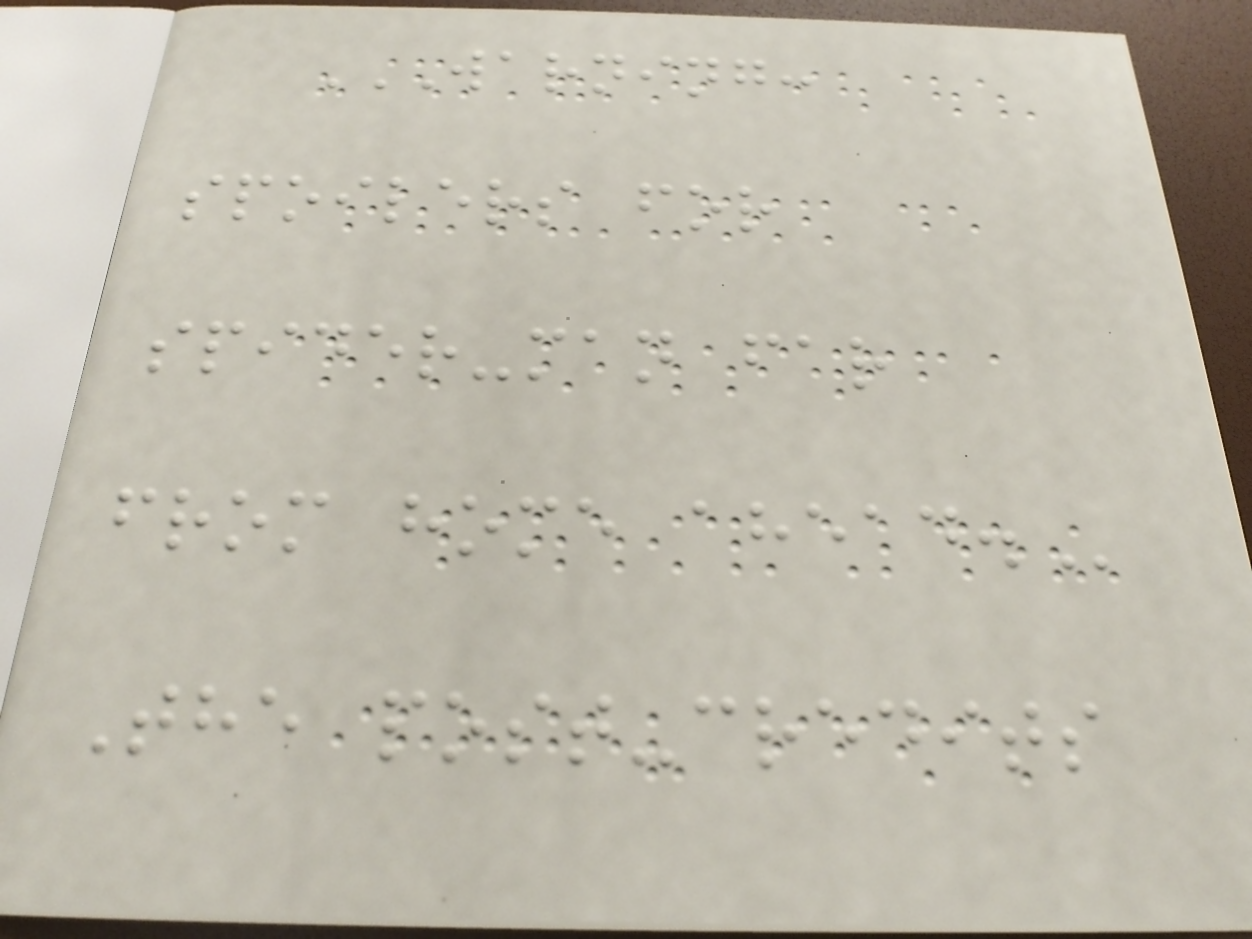WARNING:
SPOILERS FOR
SPIDER-MAN FAR
FROM HOME AHEAD.
The post-credits
